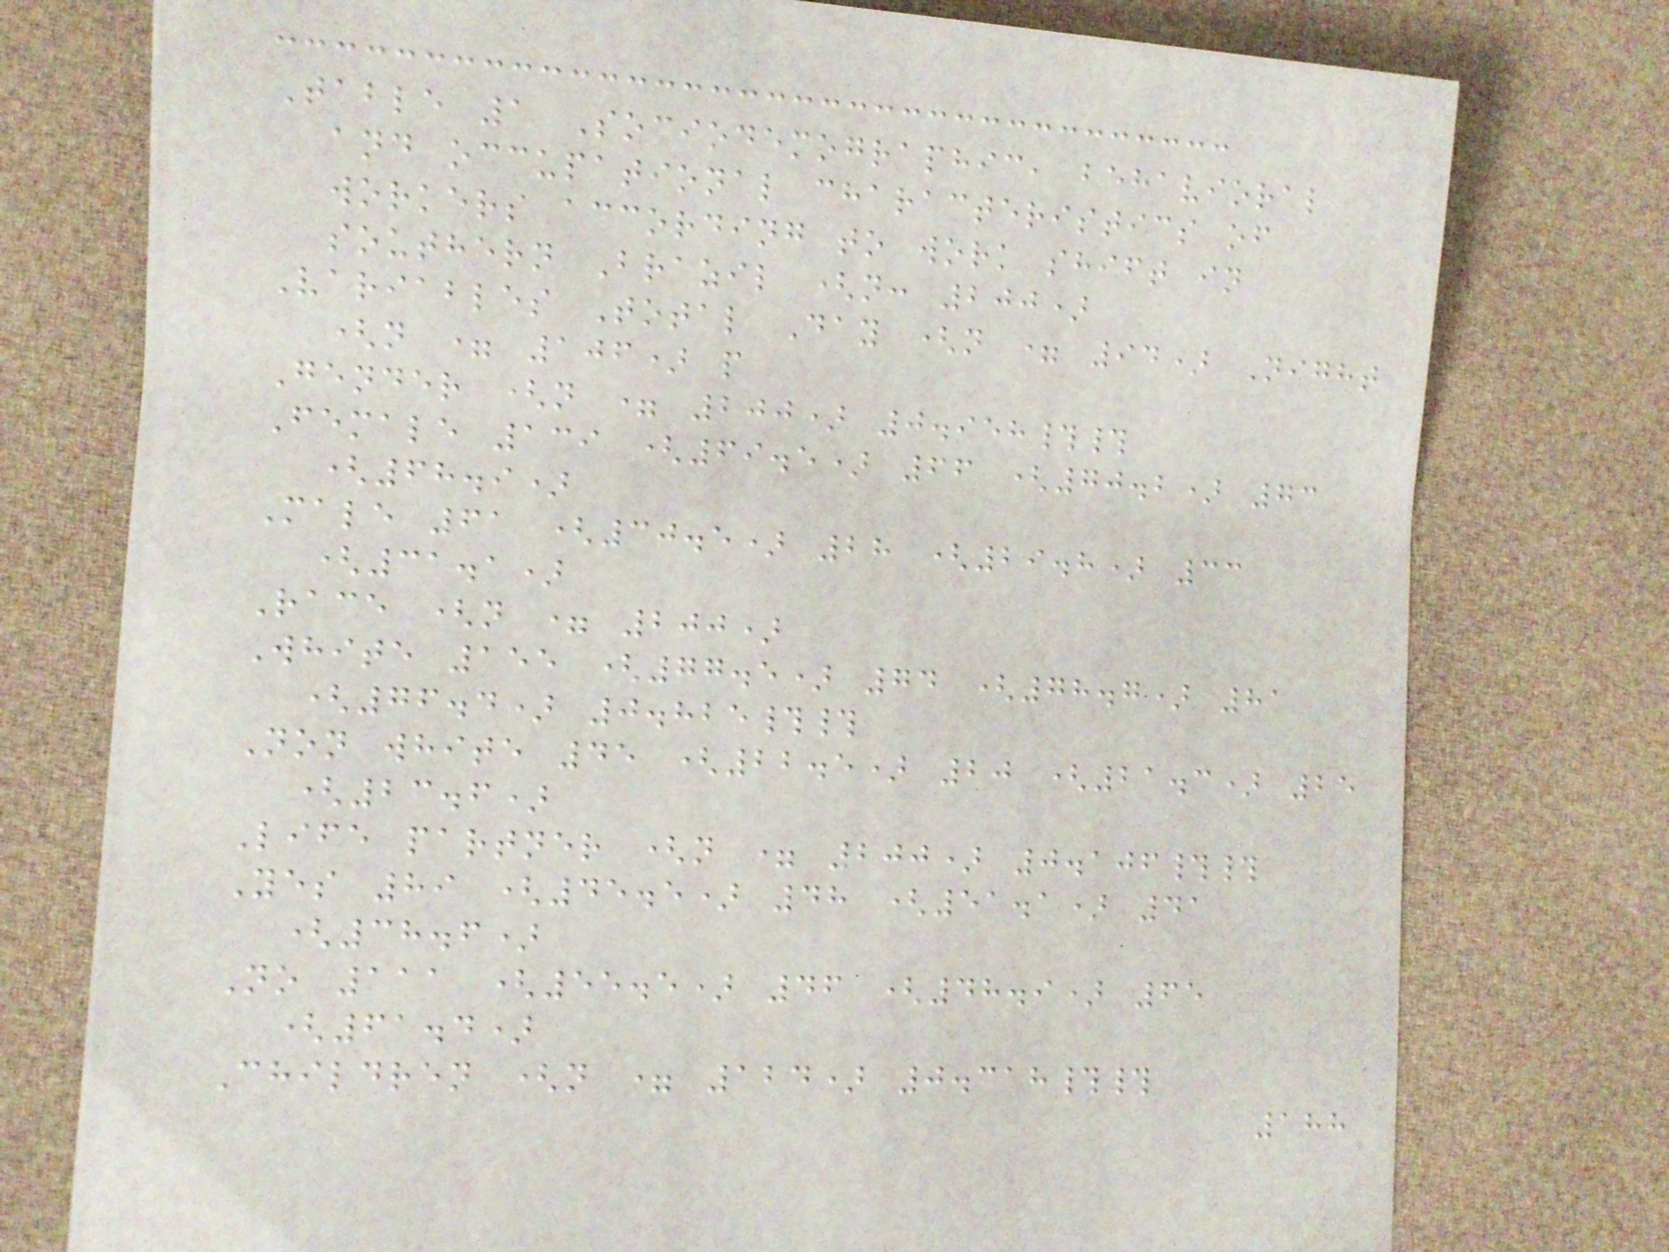Table 1 Sociodemographic, behavioral
and occupational characteristics of
workers according to work shift in
southern Brazil (n: 200)
Variables Total Day (n = 94) Night
(n = 106) p
Gender (n = 200) 0.958##
Female 139 (69.5) 66 (70.2) 73
(68.9)
Male 61 (30.5) 28 (29.8) 33
(31.1)
Race (n = 200)
White 155 (77.5) 74 (78.7) 81
(76.4) 0.825##
Non white 45 (22.5) 20 (21.3) 25
(23.6)
Life partner (n = 200) 0.106##
Yes 89 (45.5) 48 (51.1) 41
(38.6)
No 111 (55.5) 46 (48.9) 65
(61.4)
Children (n = 124) 0.318##
188
